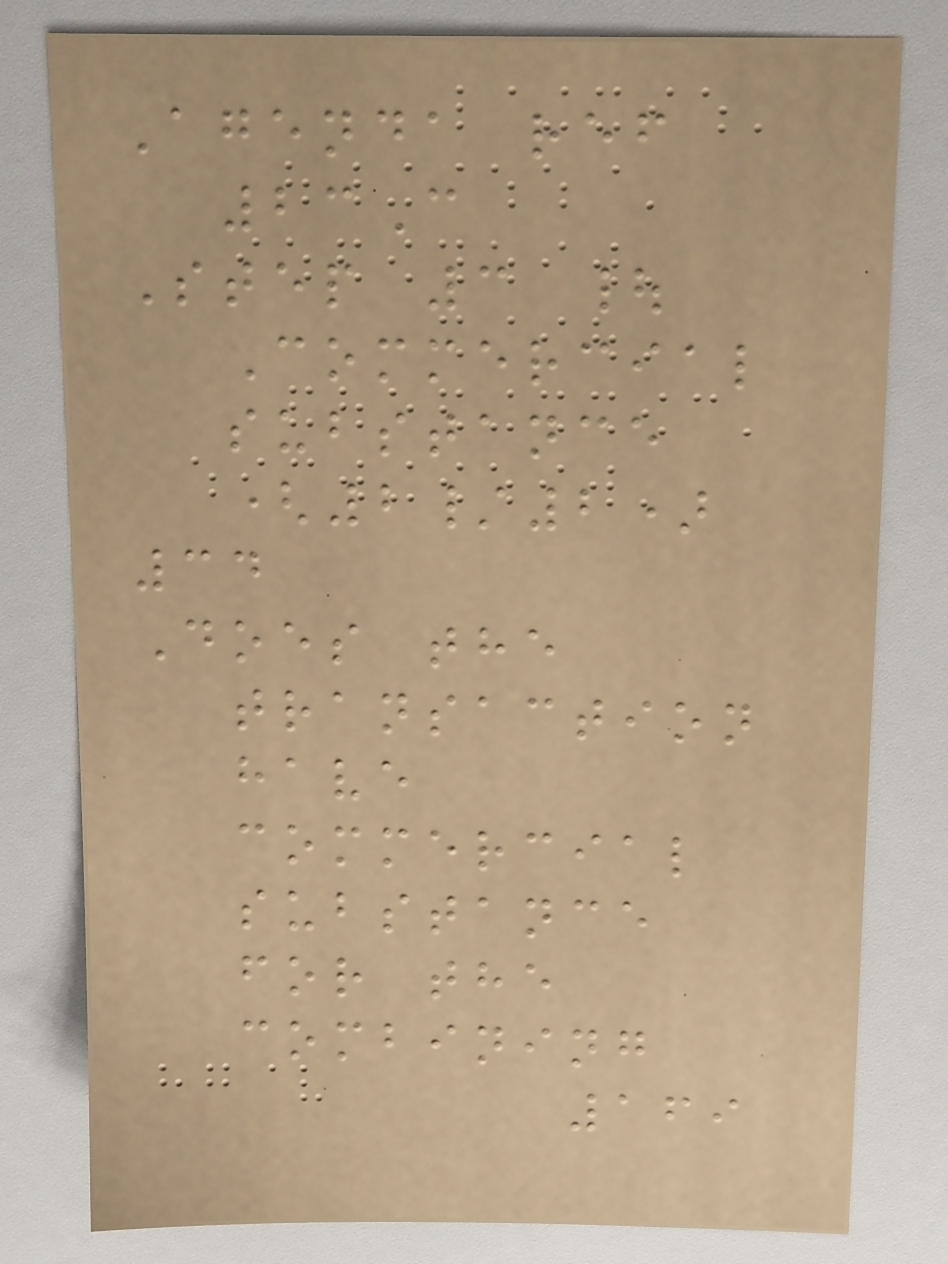Agenda ref
23C
Step 3 |
Commercial
substance
(2/2)
34
Does the
transaction
have
commercial
substance
for the
combining
169
